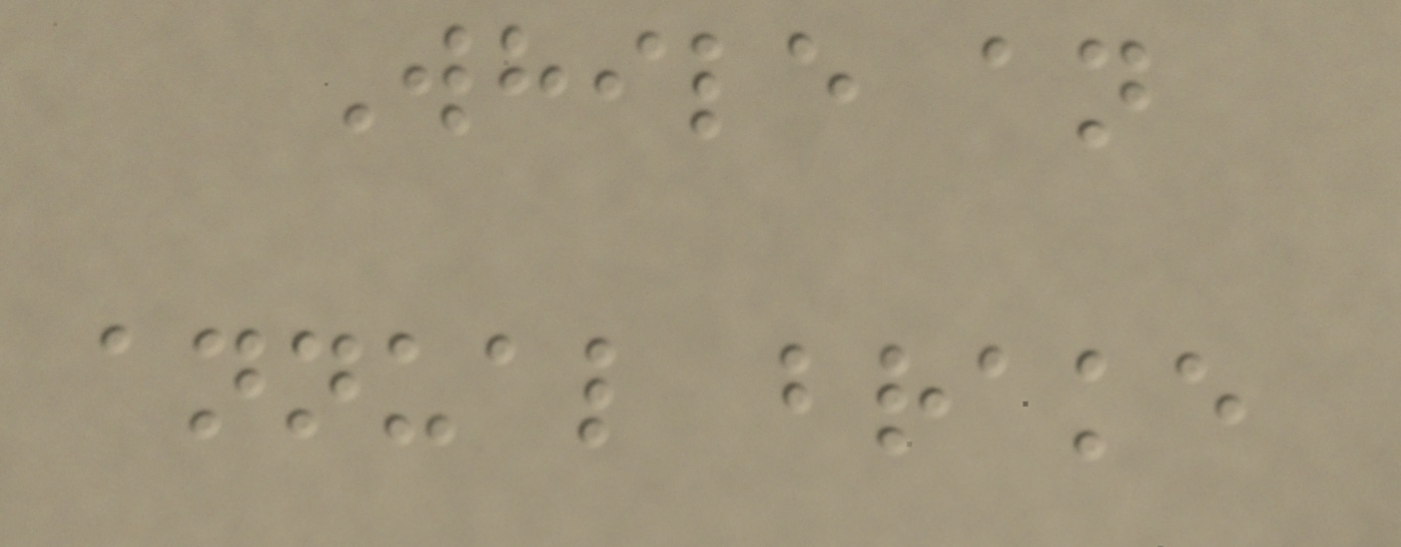While an
annual brake
